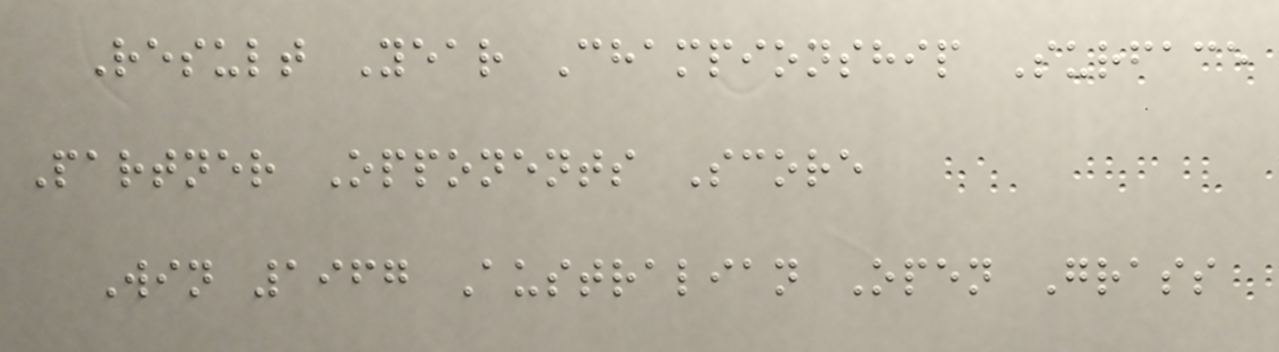Result Year Championship Surface
Partner Opponents Score
Win 1967 Australian Open Grass
